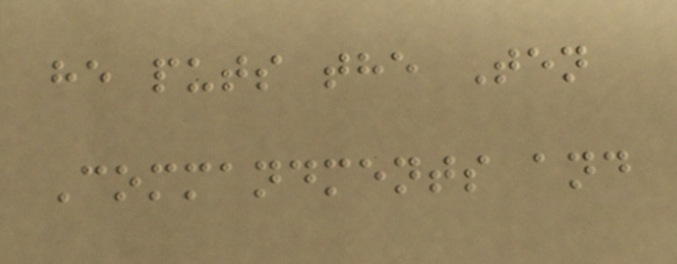he puts the Ten
Commandments and
